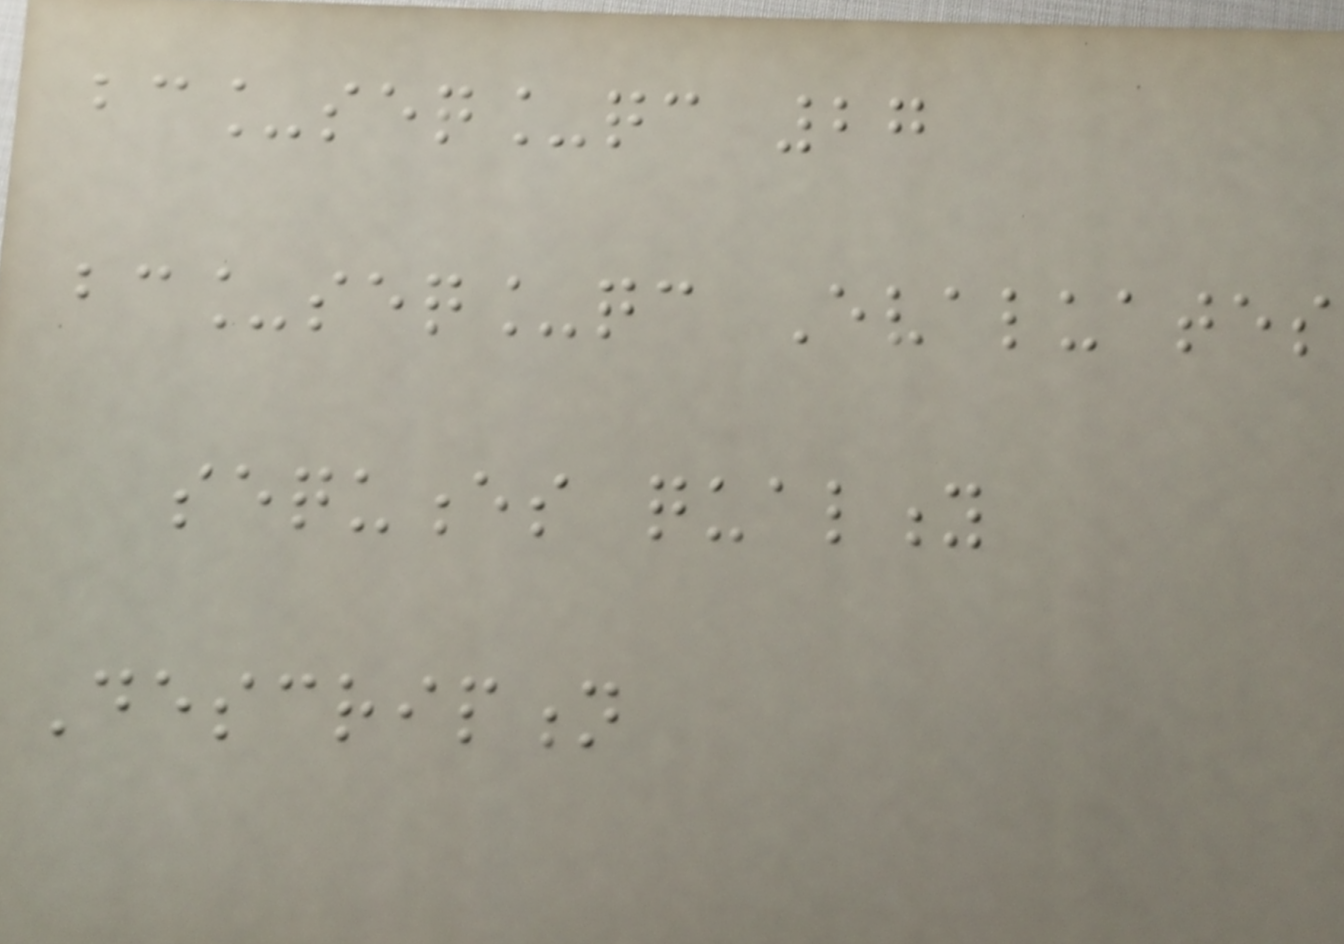bc_seq_qc 27
bc_seq_qc Evaluates
sequences quality
Description
